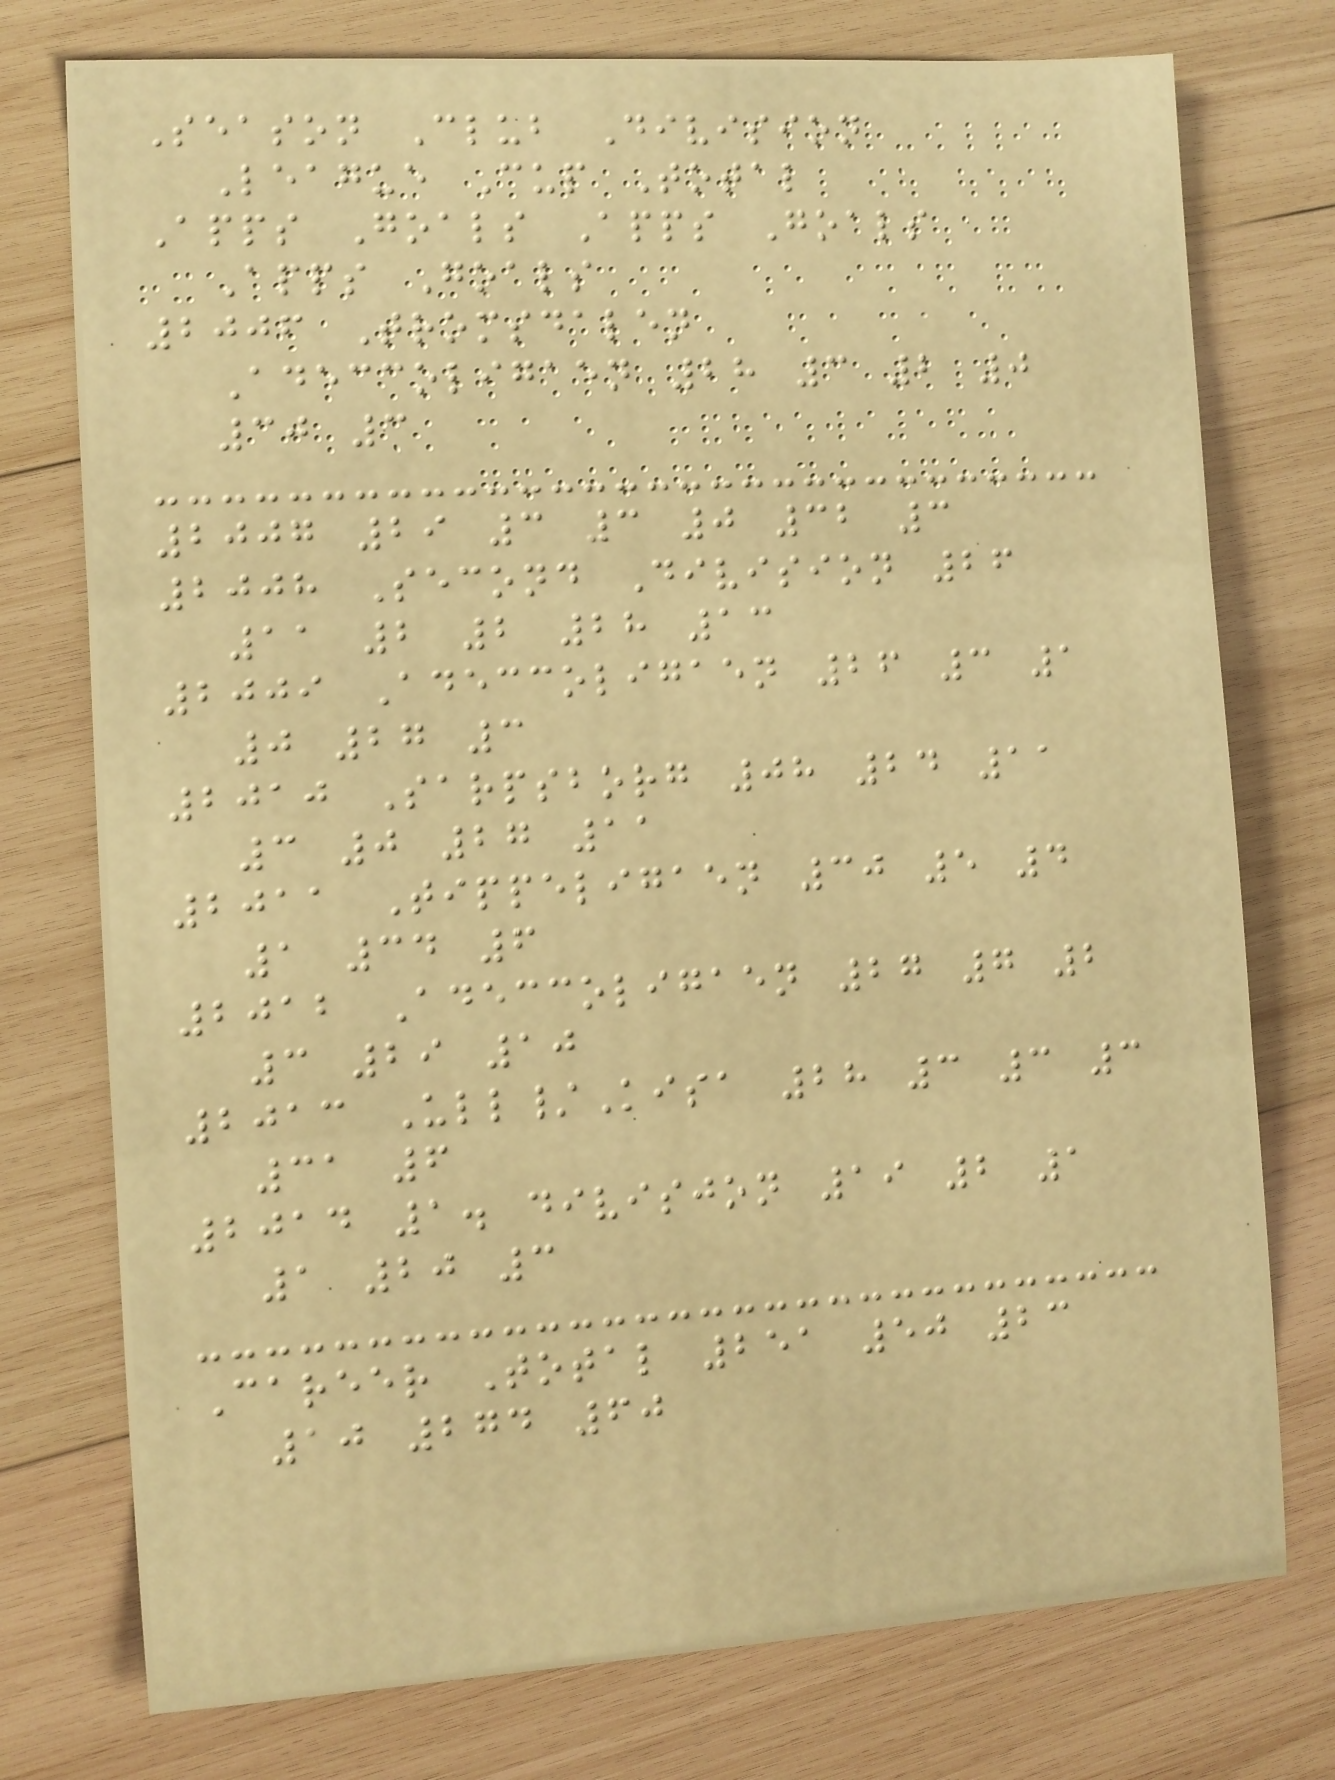Season Club Division
League Cup Total
Apps Goals Apps Goals
Apps Goals
2006 Tromsdalen
Adeccoligaen 28 3 2 0
30 3
2007 29 3 3 0 32 3
2008 Second Division 26
11 2 2 28 13
2009 Adeccoligaen 26 3 1
0 27 3
2010 Sarpsborg 08 24 11
3 0 27 11
2011 Tippeligaen 30 5 4
1 34 6
2012 Adeccoligaen 27 7 2
3 29 10
2013 Ull/Kisa 28 3 3 3
31 6
2014 1. divisjon 19 2 1
1 20 3
Career Total 251 50 23
10 274 60
